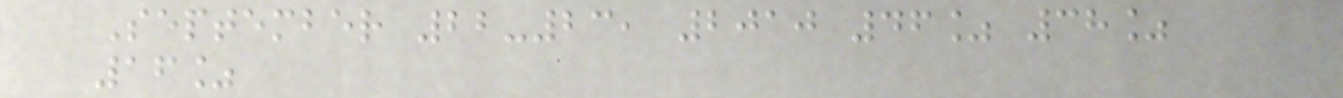September 22-23, 2010 46% 38%
16%
